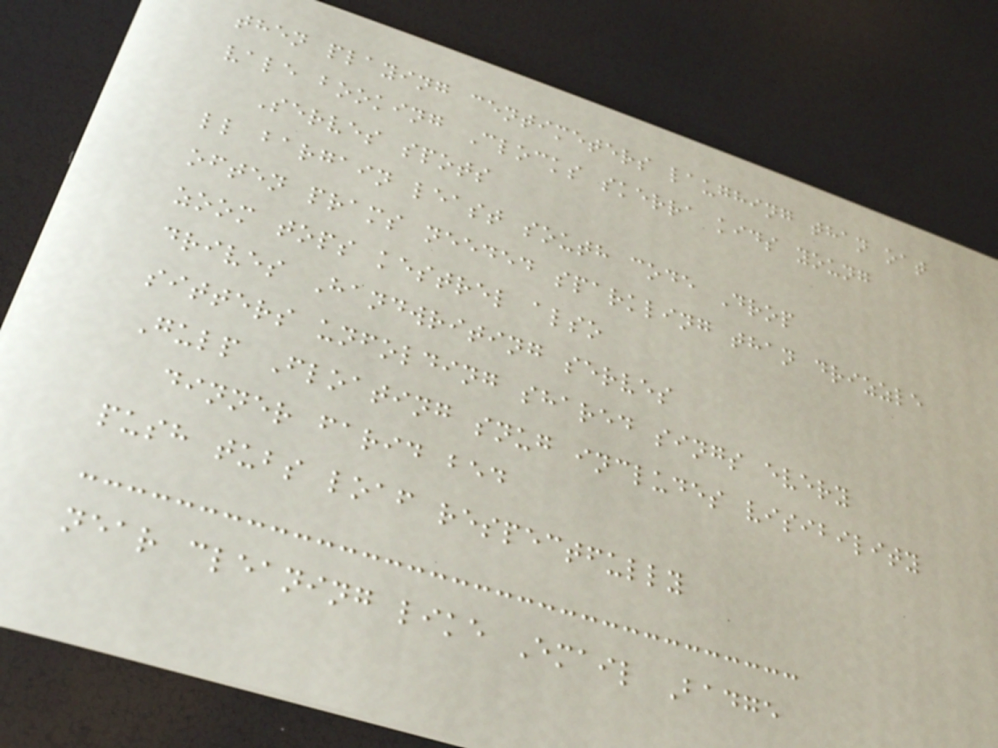then playing centimeters laughing than oat
vale booking Clocks skerra kids young
Serves spots
ll bargain least south code Drop
often prams needed sparkling than drizzle
zoom tops kestrel also
drives Handwriting serves
sitters unfolding shared sings every
Gulp Floating snug includes visibility
dinner farid bed
push tubs loaf respectfully
near cleaning like Email Badge
